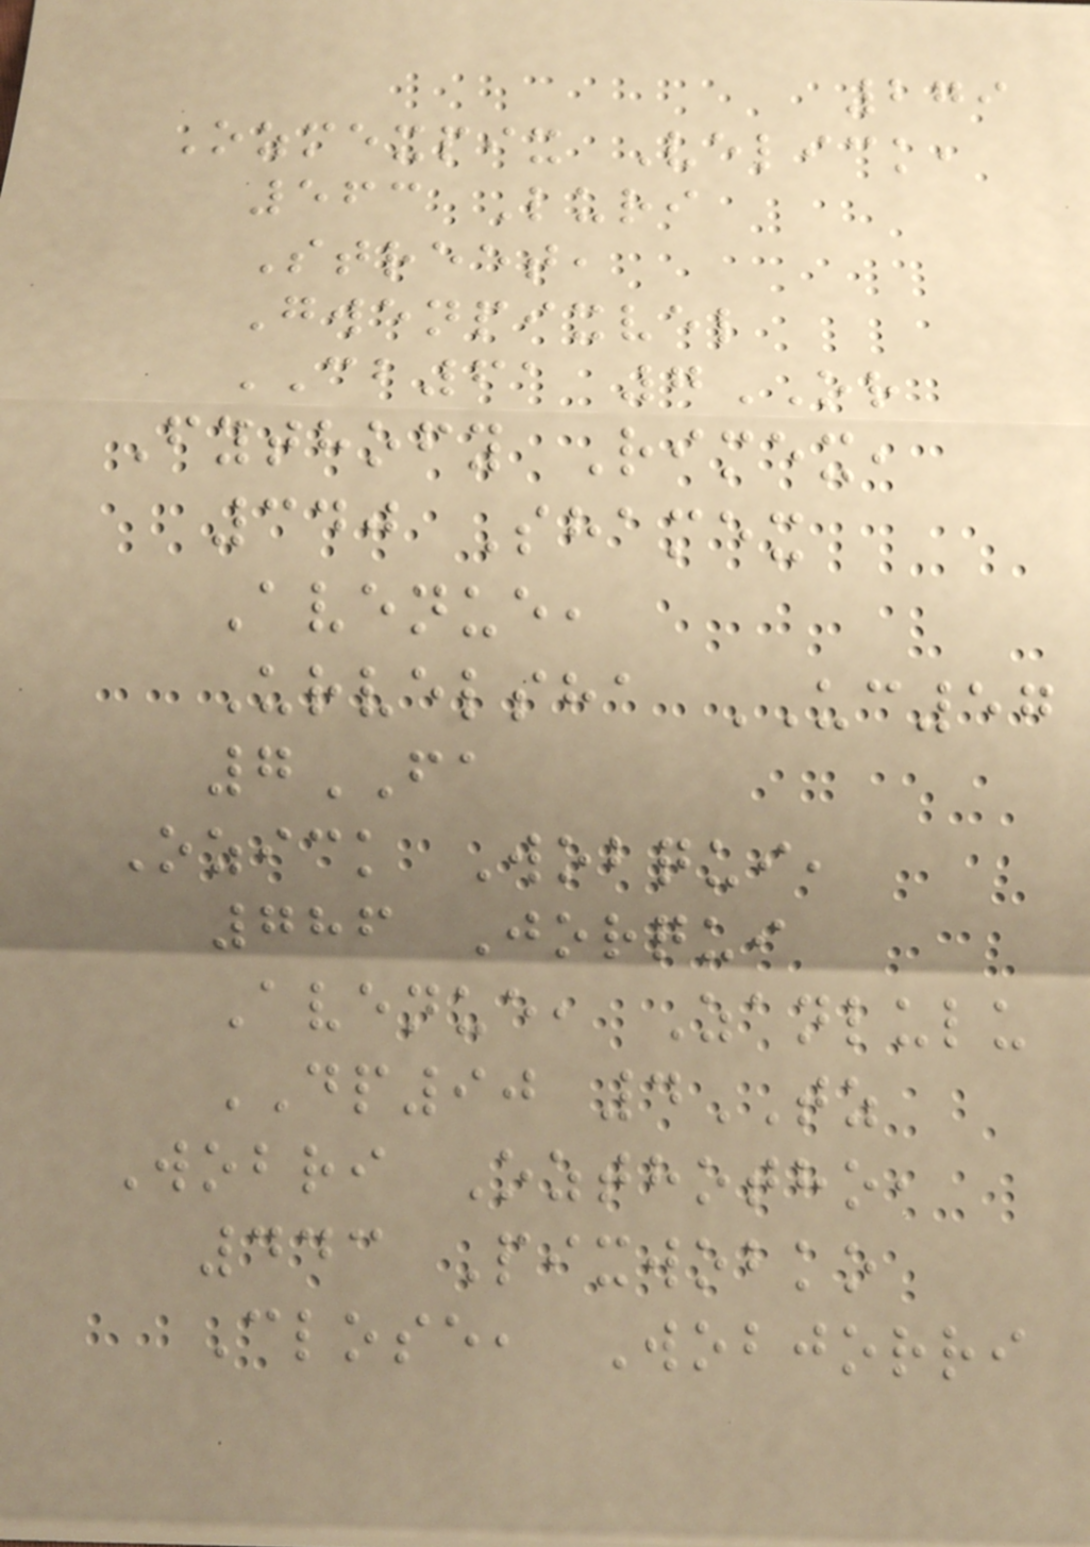279
Ozmexpix Velick,
563 Luri
Street,
Gwenpixvel
CB61 7OR
Fythofy Rimex,
340 Shamex
Avenue,
Urvelsha UC57
7FA
Ozick Wobqui,
786 Jorqui
Avenue, Zanlulu
DP90 4TZ
Wobri Ozthotho,
443 Pixwobko
Close, Wobjorri
